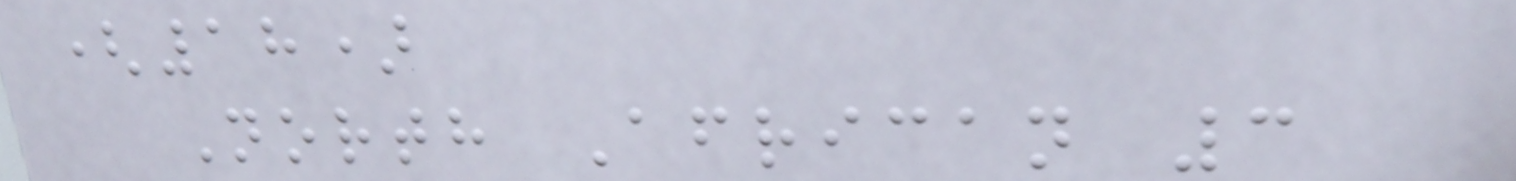(18)
North African 3
